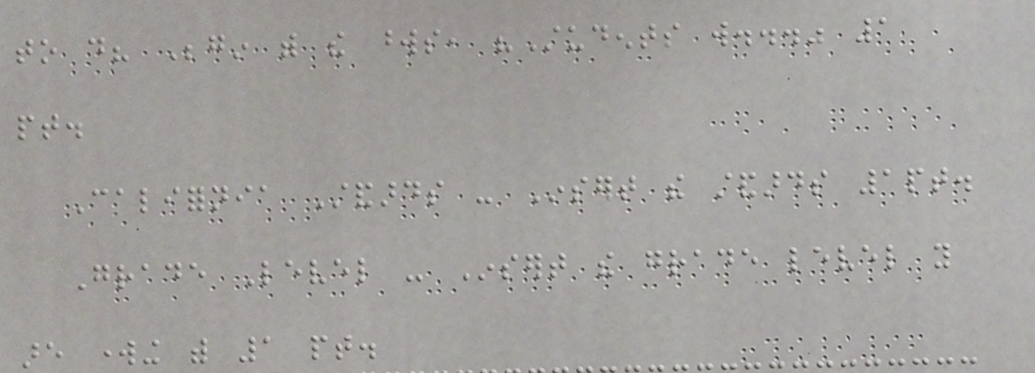to do? Begin with the words, "Students will..." 1
pt.
California Standards - Insert the standards 1pt.
Grade Level - Insert the grade level you
are working with 1 pt.
